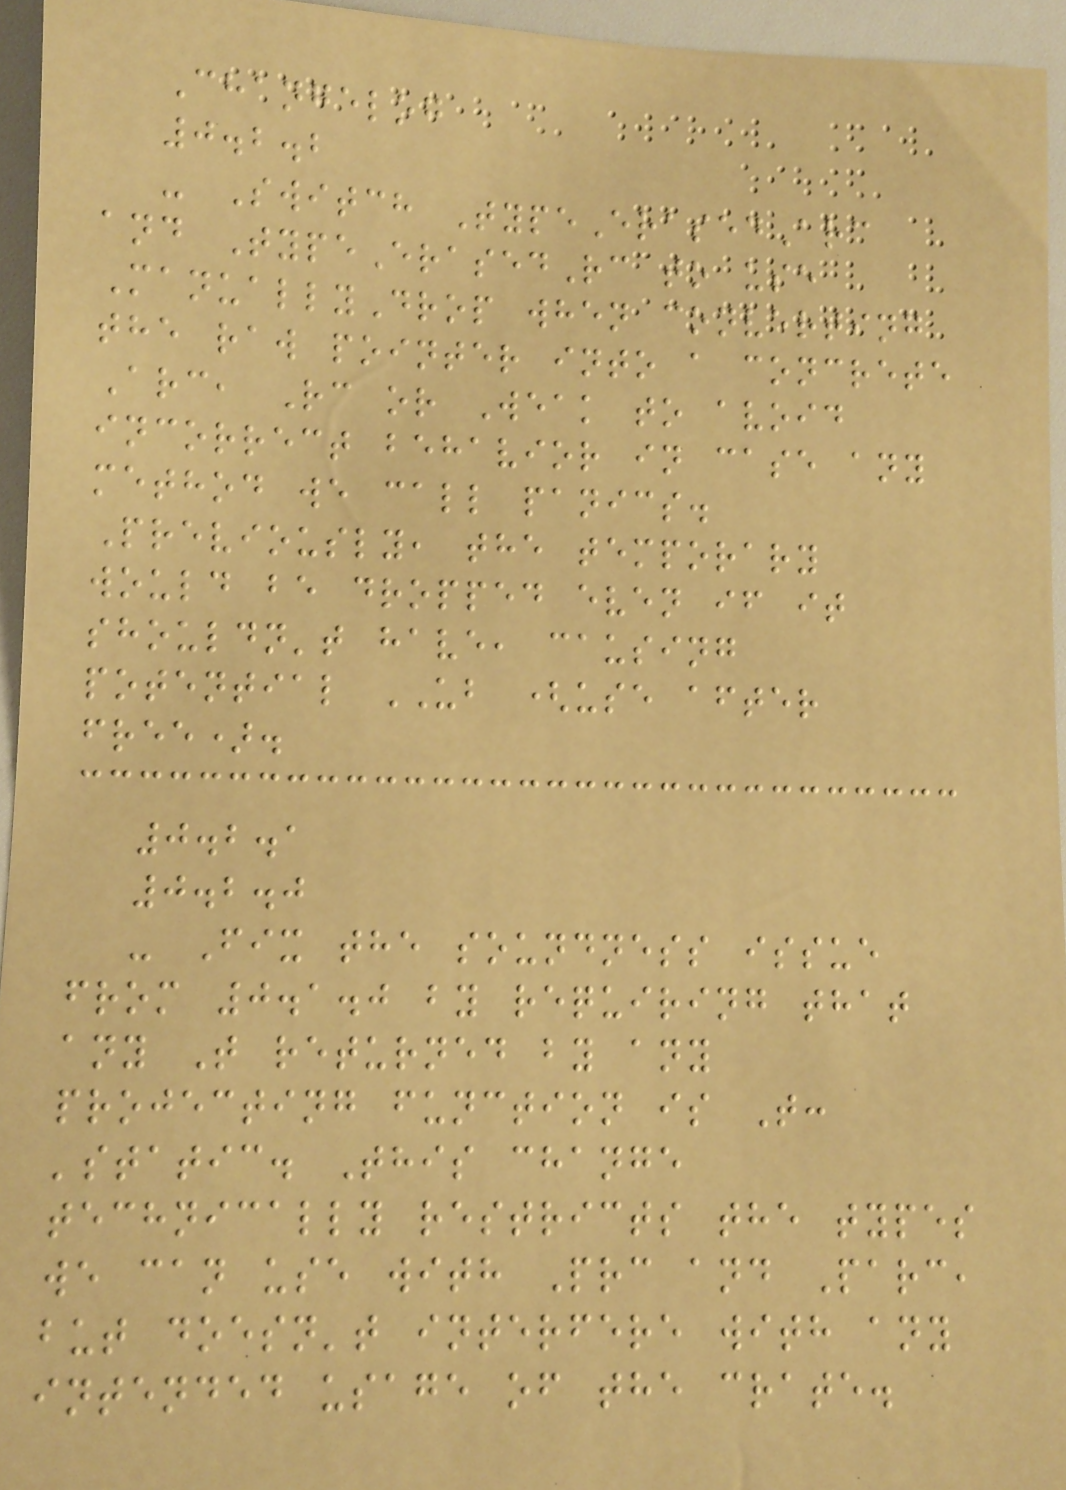Changelog
0.2.2
- Switch TypeErasedArc
and TypeErasedRc to use
ManuallyDrop when converting
the raw pointer into a concrete
Arc, Rc or Weak to avoid
incorrect behavior in case any
method we call panics.
Previously, the temporary
would be dropped even if it
shouldn't have, causing
potential UB (use after
free).
0.2.1
0.2.0
- Fix the soundness issue
from 0.1.0 by requiring that
any T returned by any
projecting function is T:
'static. This change
technically restricts the types
we can use with Prc and Parc,
but doesn't interfere with any
intended usage of the crate.
